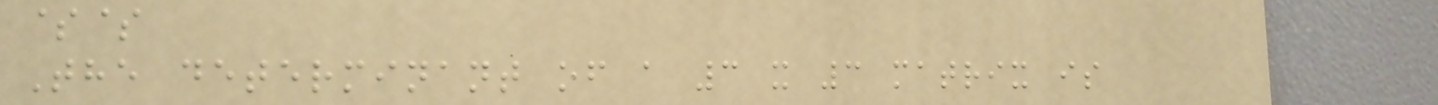$$
The determinant of a 3 x 3 matrix is
